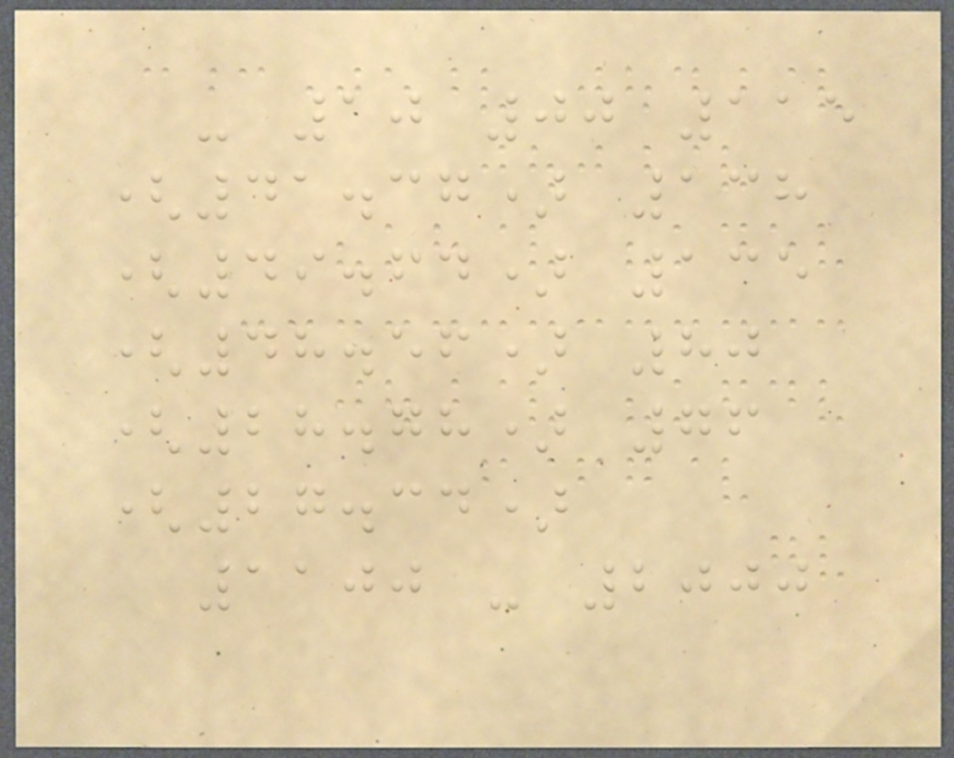- 10 00 115
(41.37) 138
(49.64) 135
(48.56) 80
(28.78) 76
(27.34)
1100 - 2000
